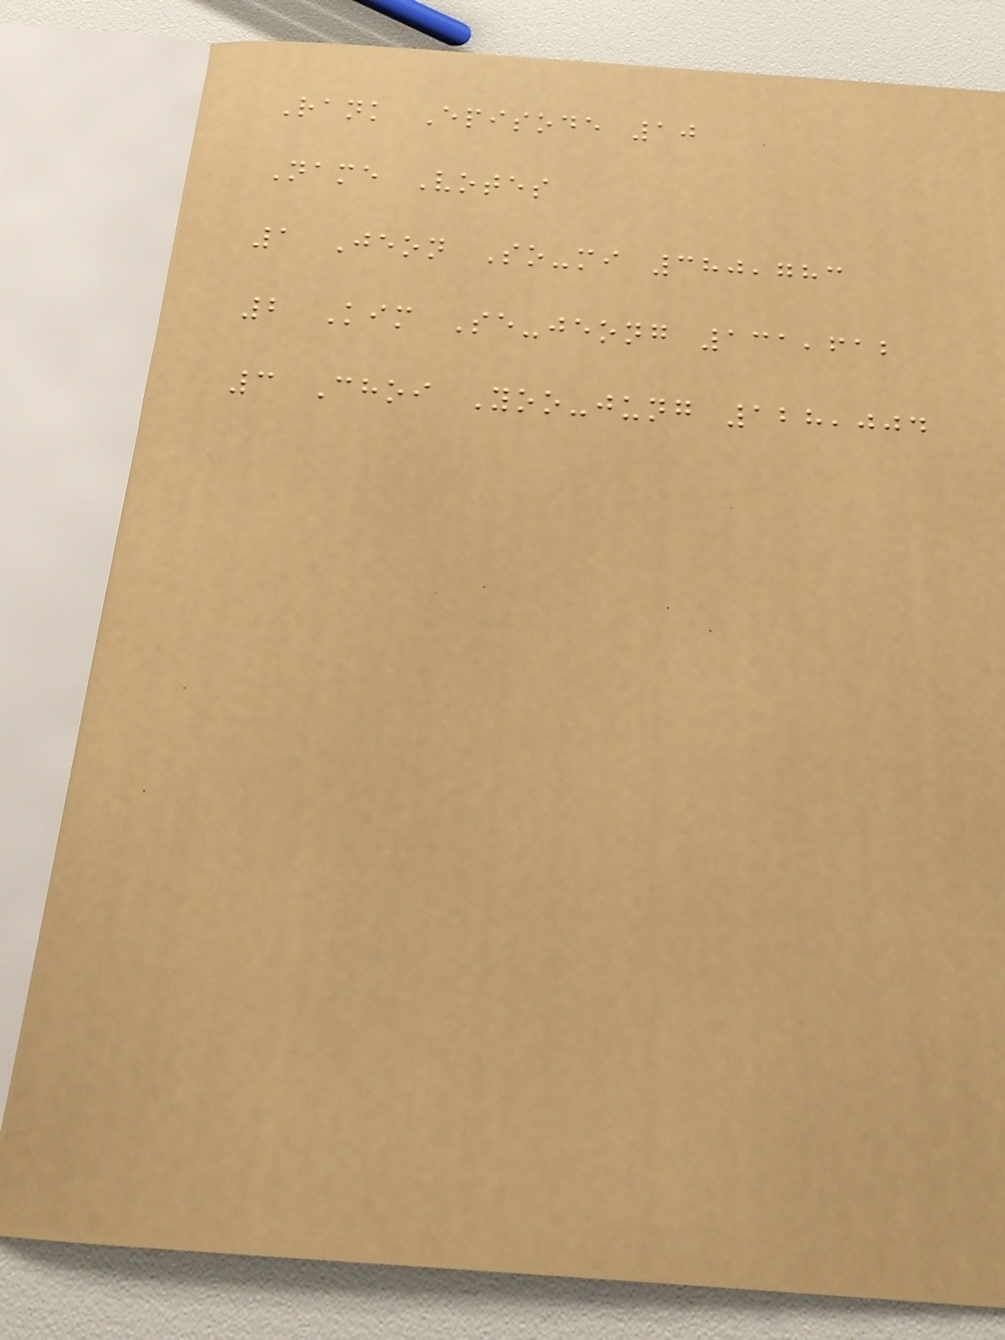Rank Episode 10
Name Votes
1 Jeon So-mi 380,783
2 Kim Se-jeong 131,612
3 Choi Yoo-jung 128,004
